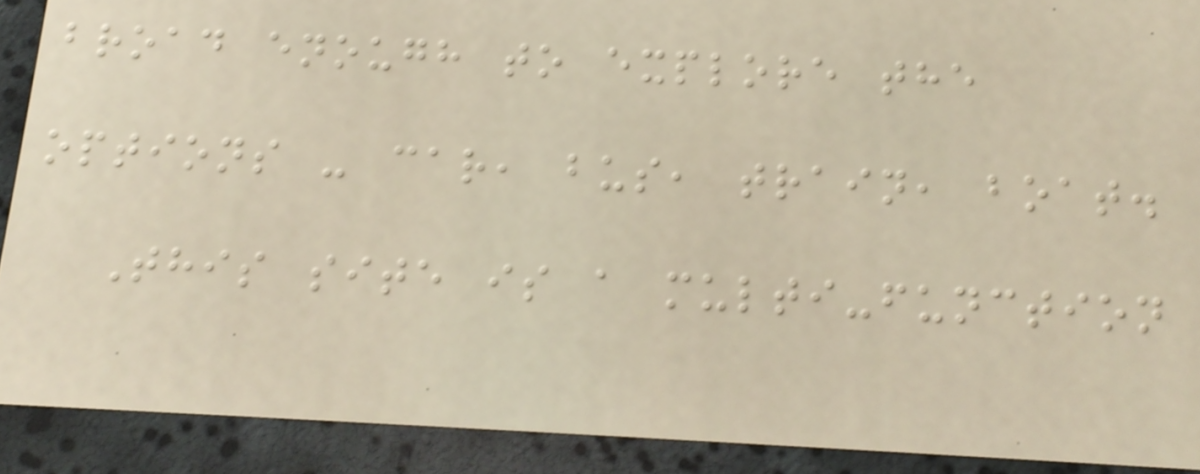broad enough to explore the
options - car, bus, train, boat.
This site is a multi-function
